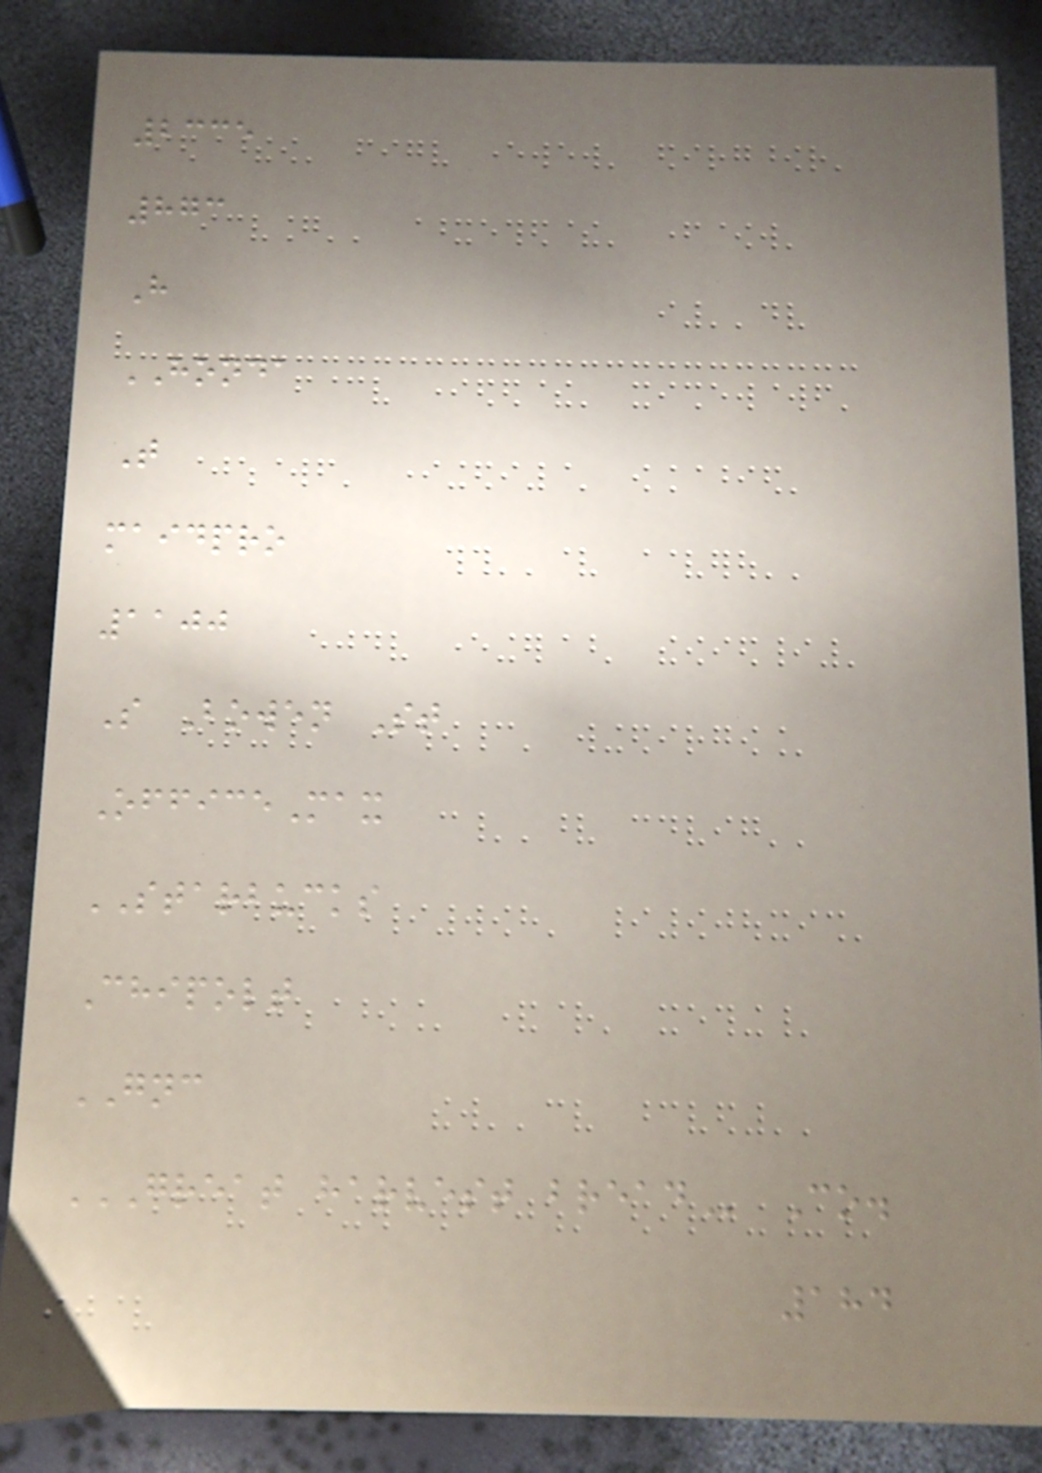2335
873
H
HONDA
T
maidpro
1100
S Bowen St
OfficeMax
STARBUCKS
Chipolt
GNC
GREAT HARVEST BREAD Co.
184
